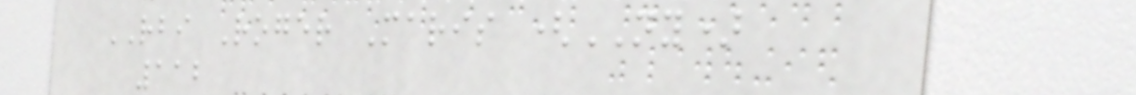RBI Roger Maris (NY)
112
